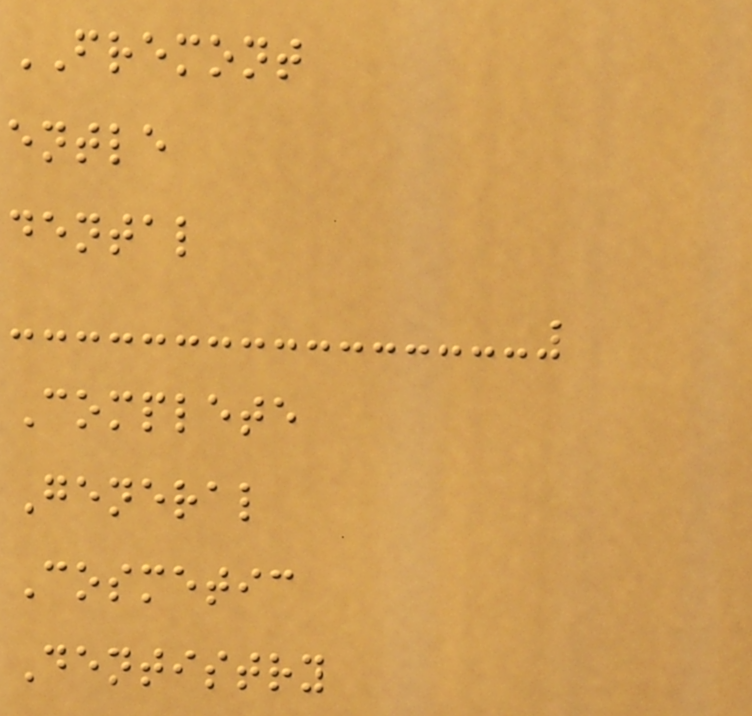FREMONT
entle
dental
Complete
General
Cosmetic
Dentistry
